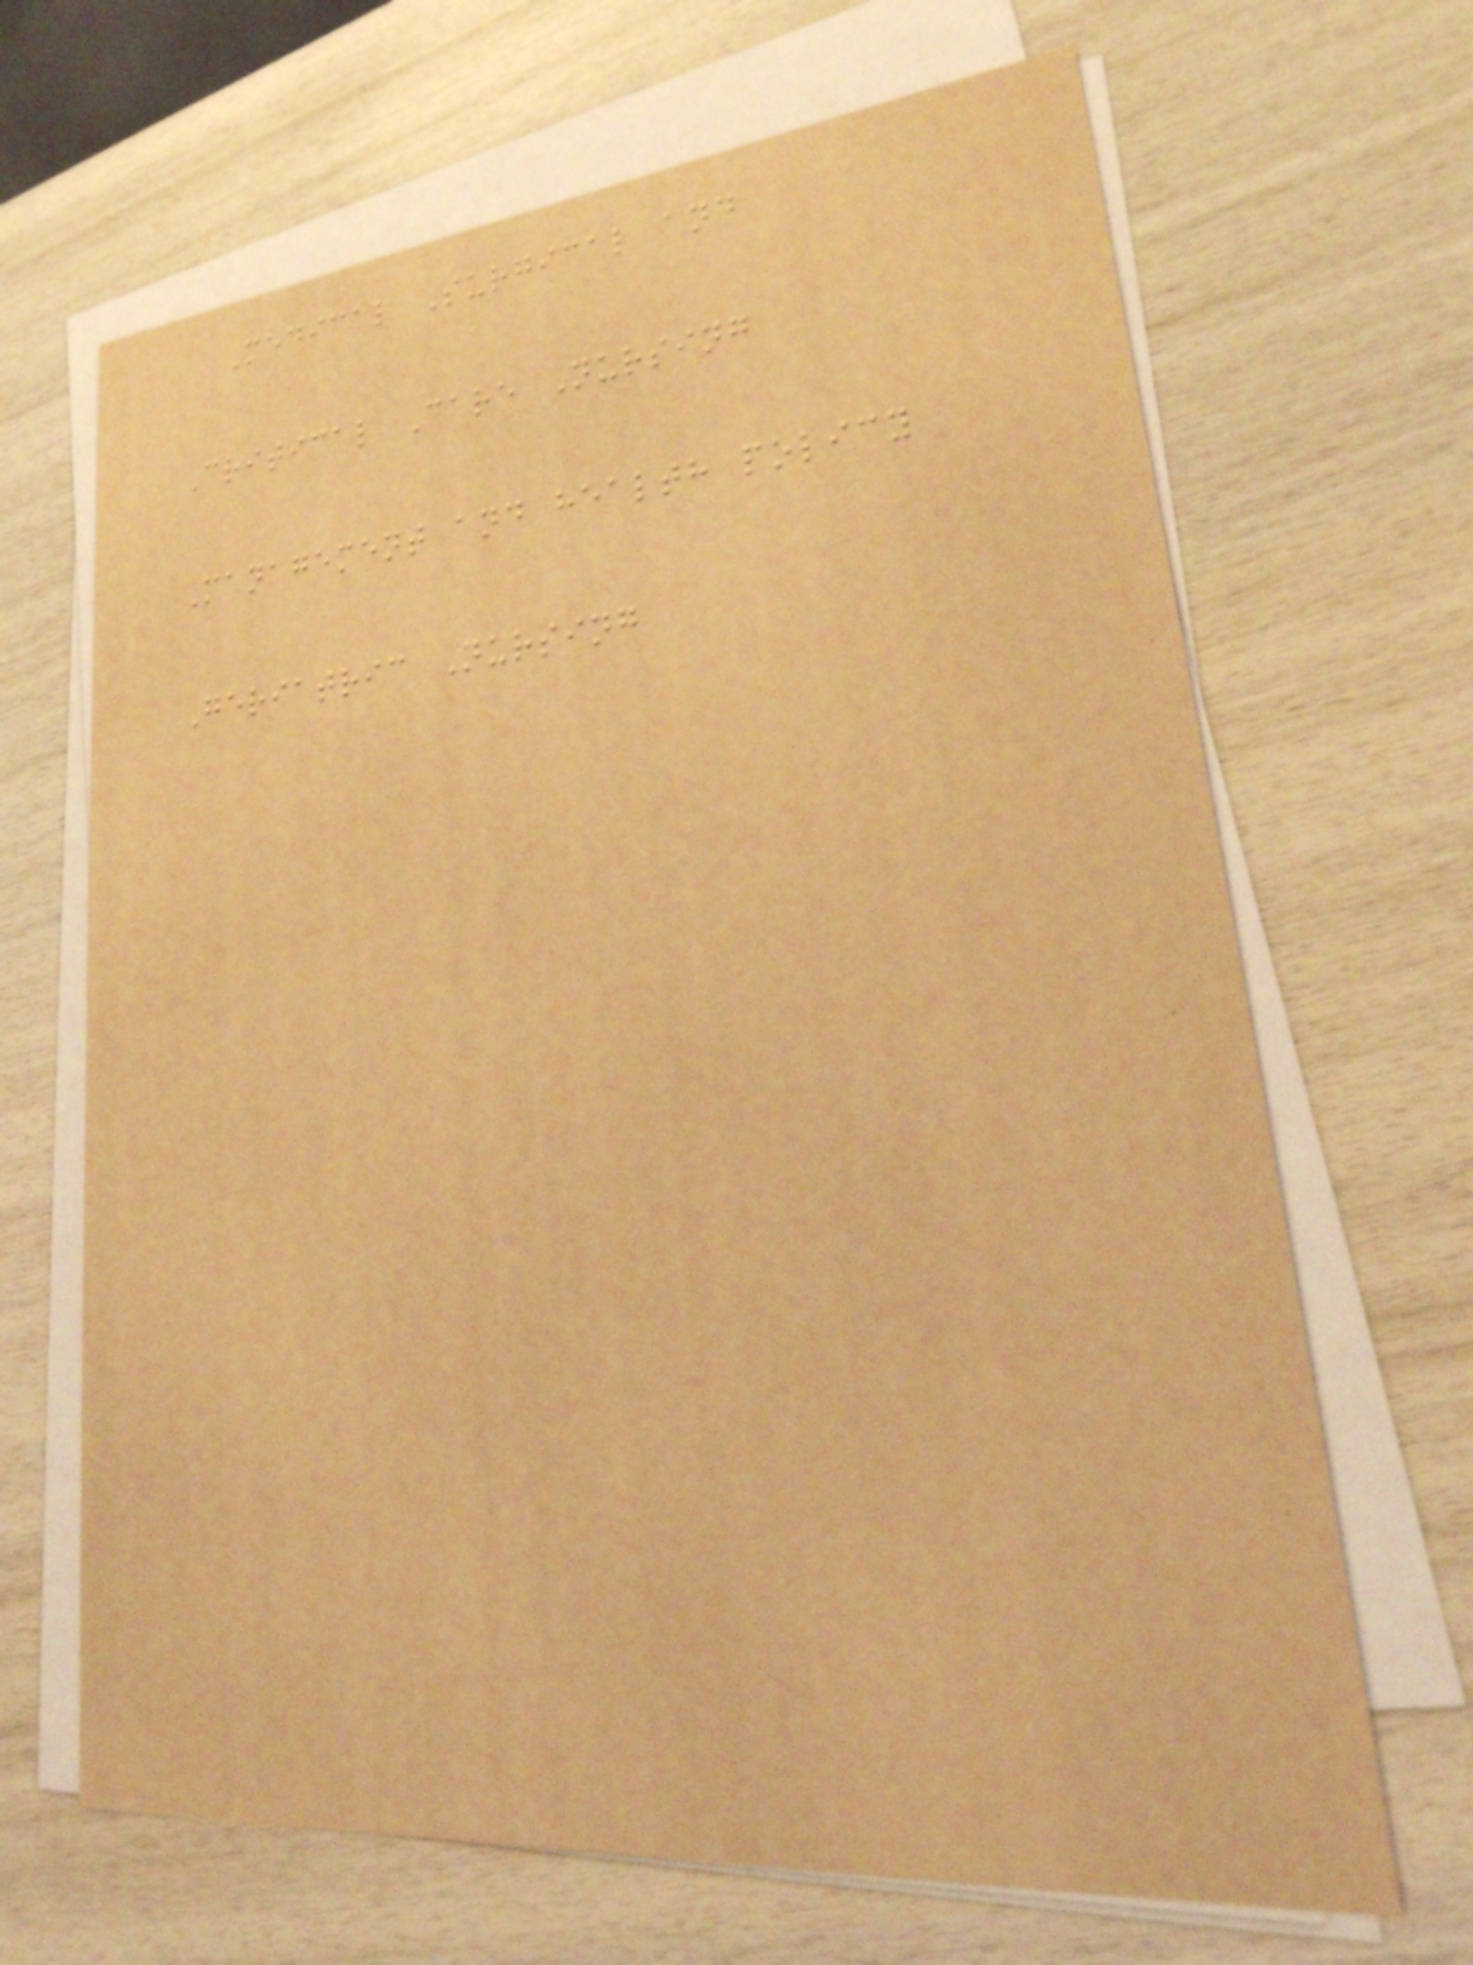Medical Surgical and
Critical Care Nursing
Management and health policy
Geriatric Nursing
